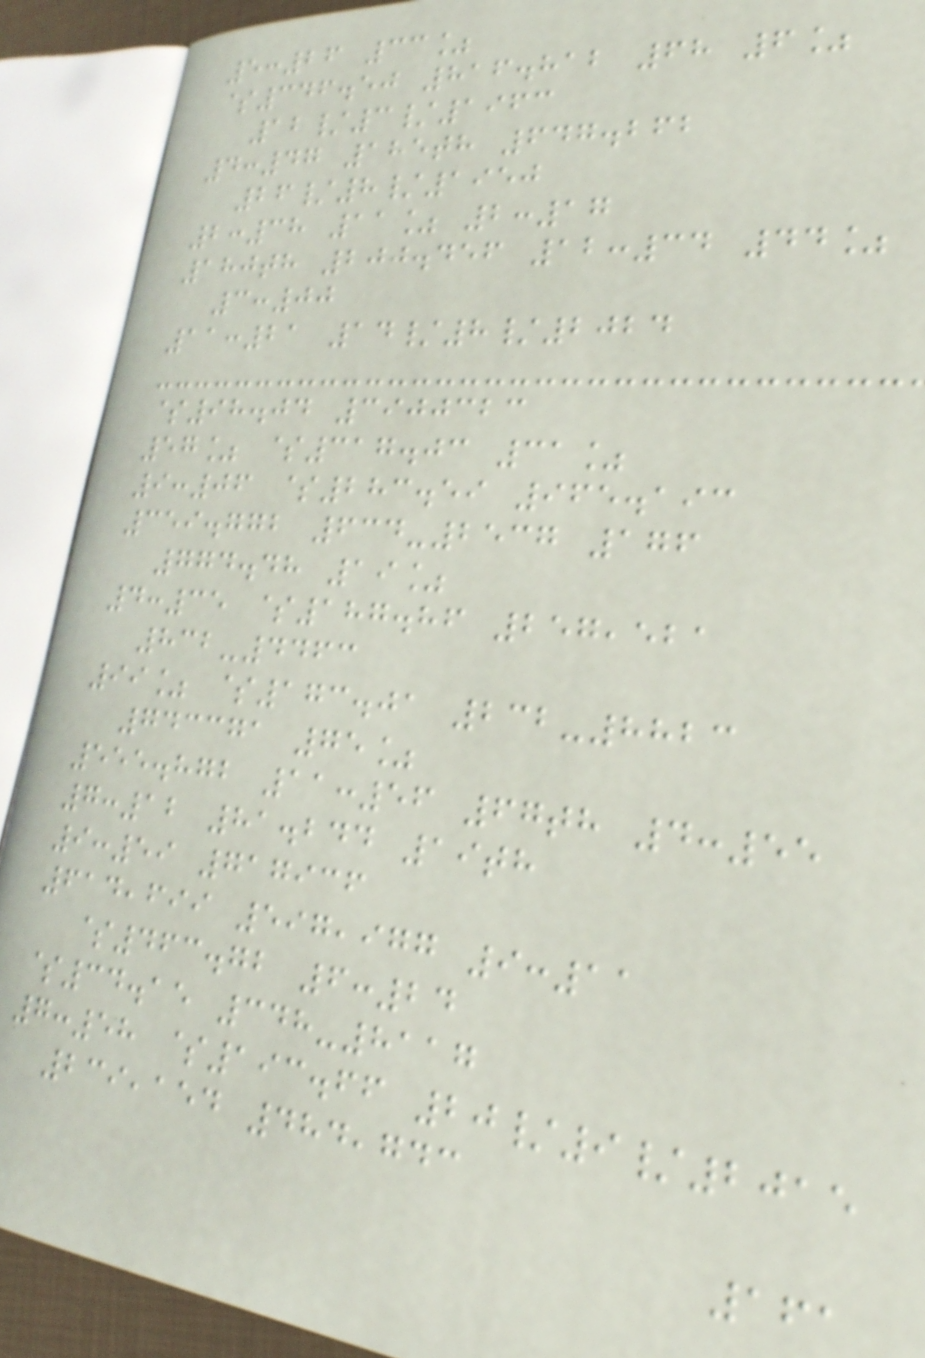5:26 33%
$346.50 816.812 68 6%
12/3/1963
4:47 185th 647.262
26/8/1950
2:38 11% 2:17
180th 200.456 12:34 44%
3:00
11:21 14/8/2024
$98.04 3900323
57% $317.03 31%
9:06 $283.59 965.193
359.772 634-2537 176
774.48 19%
4:35 $187.86 257,521
832-4463
99% $173.01 232-8823
743371 75%
555.872 11:56 67th 4:55
7:12 81.244 19th
9:59 717936
614,699 597,977 9:11
$463.72 6:24
$34.15 348-8117
7:58 $193.66 20/9/2015
239,154 484,743
161
